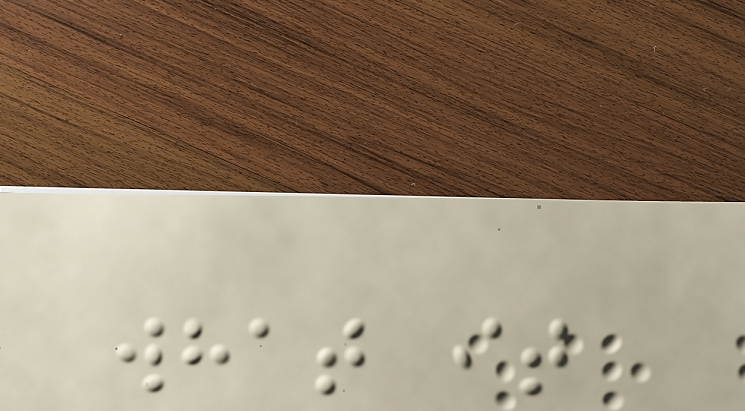what it
